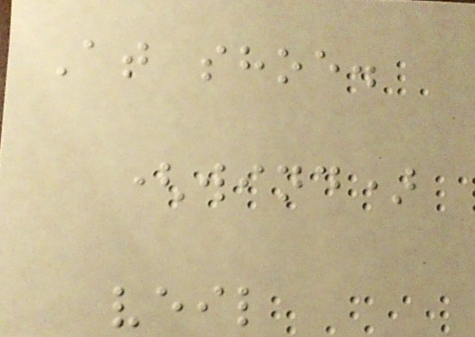At shoe.
(wind)
veil
